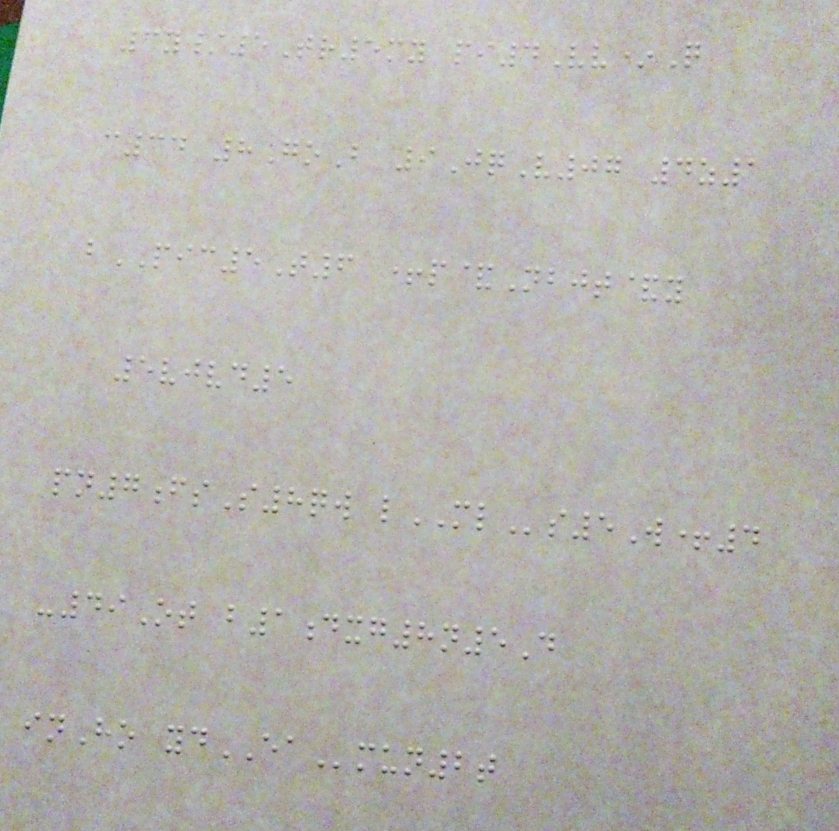3y/5Tr5my pi4Vv*Q
c34 8GoB 9JqV07 4z1
bPIC5T6 +p&Nbjt&y
5vjvd5
pn7fsS8qw lMLs5W+4
-49Ot b1dxg8n5D
inHo ydEAmun2t
